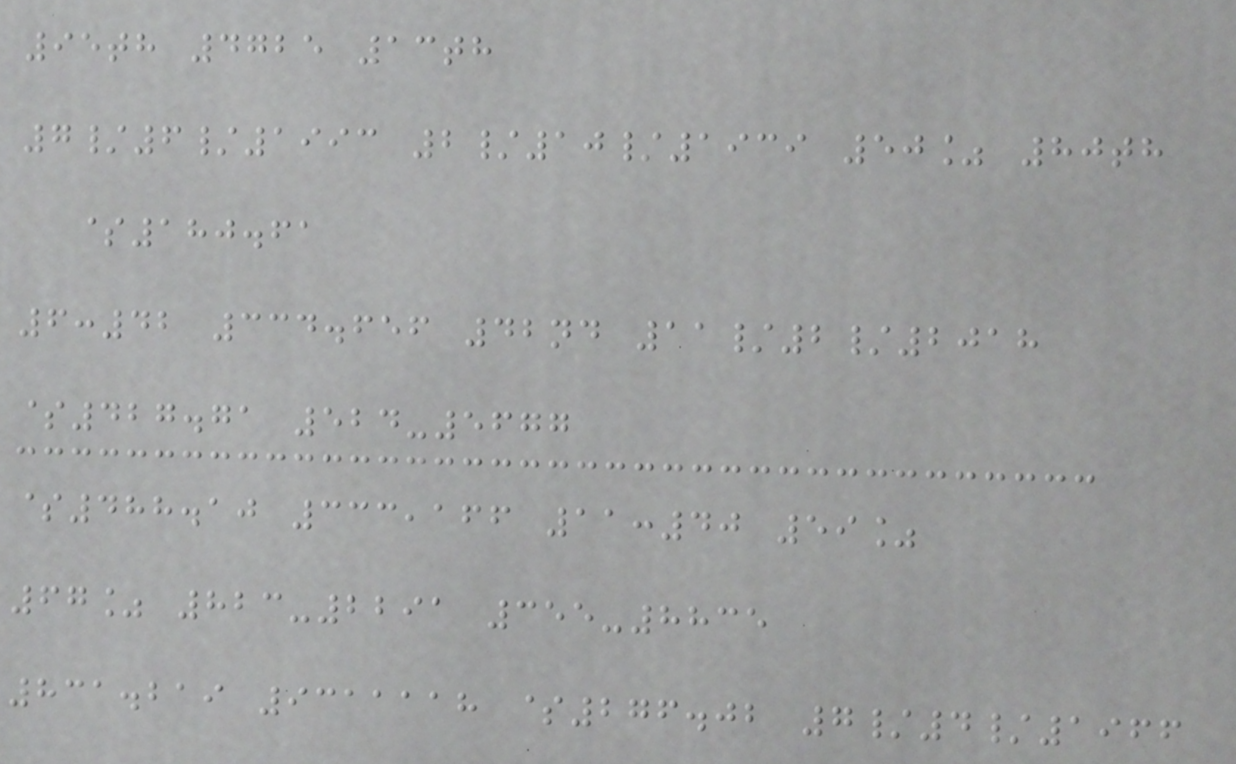95th 4725 13th
7/6/1993 2/10/1939 50% 80th
$180.61
6:42 334.656 42nd 11/2/2018
$427.71 524-5677
$488.10 333,166 11:40 59%
67% 823-2291 355-8835
831.219 9311118 $276.02 7/4/1966
